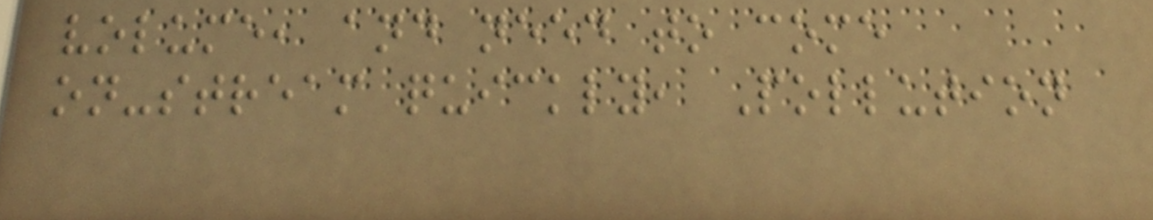volume, and need to come
on-stream quickly, Pollution
